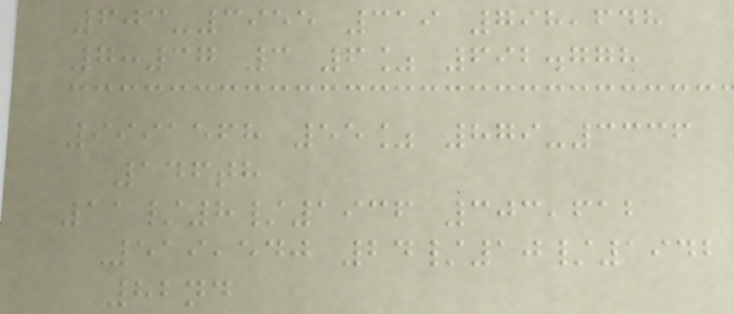603-3955 319 798,648
7:37 3 6% 692.778
9991568 55% 879-3336
146th
11/8/1936 303,612
519,540 24/10/1942
82nd
